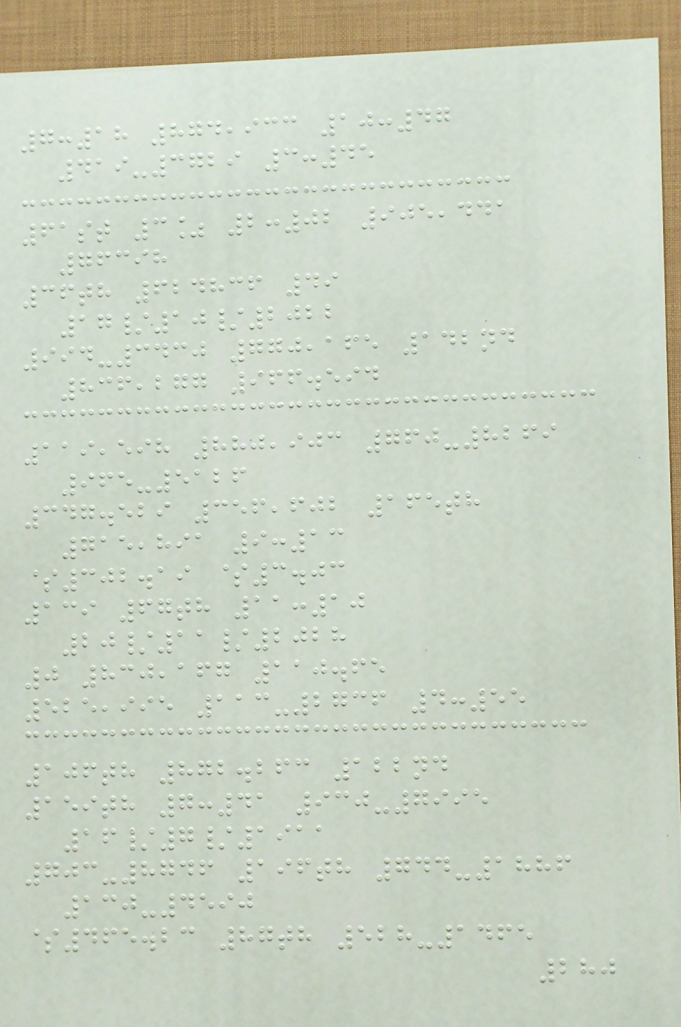7:18 874,933 10:47
419-3729 3:45
61st 3% 2:02 905,441
76398
36th 624836 49
17/10/2022
994-3430 770,165 142nd
836,277 966.594
119,598 880,903 760-8269
965-5126
347.529 356,602 165th
715,891 9:13
$302.19 $3.03
139 67th 11:10
20/11/2028
0 830,167 110.65
525,995 113-2736 4:55
106th 872.263 122nd
159th 7:41 930-7995
16/7/1911
703-8746 196th 744-1886
130-4590
$465.23 87th 528-1465
280
